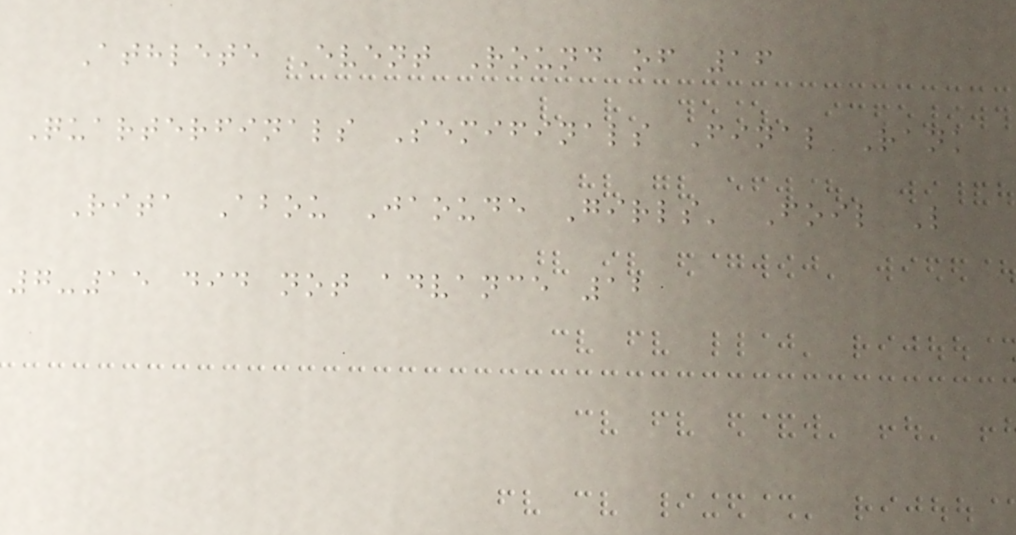Athlete Event Round of 16
Quarterfinals Semifinals Final Rank
Rita Abou Jaoude Girls' Foil L
7-15 did not advance 12
